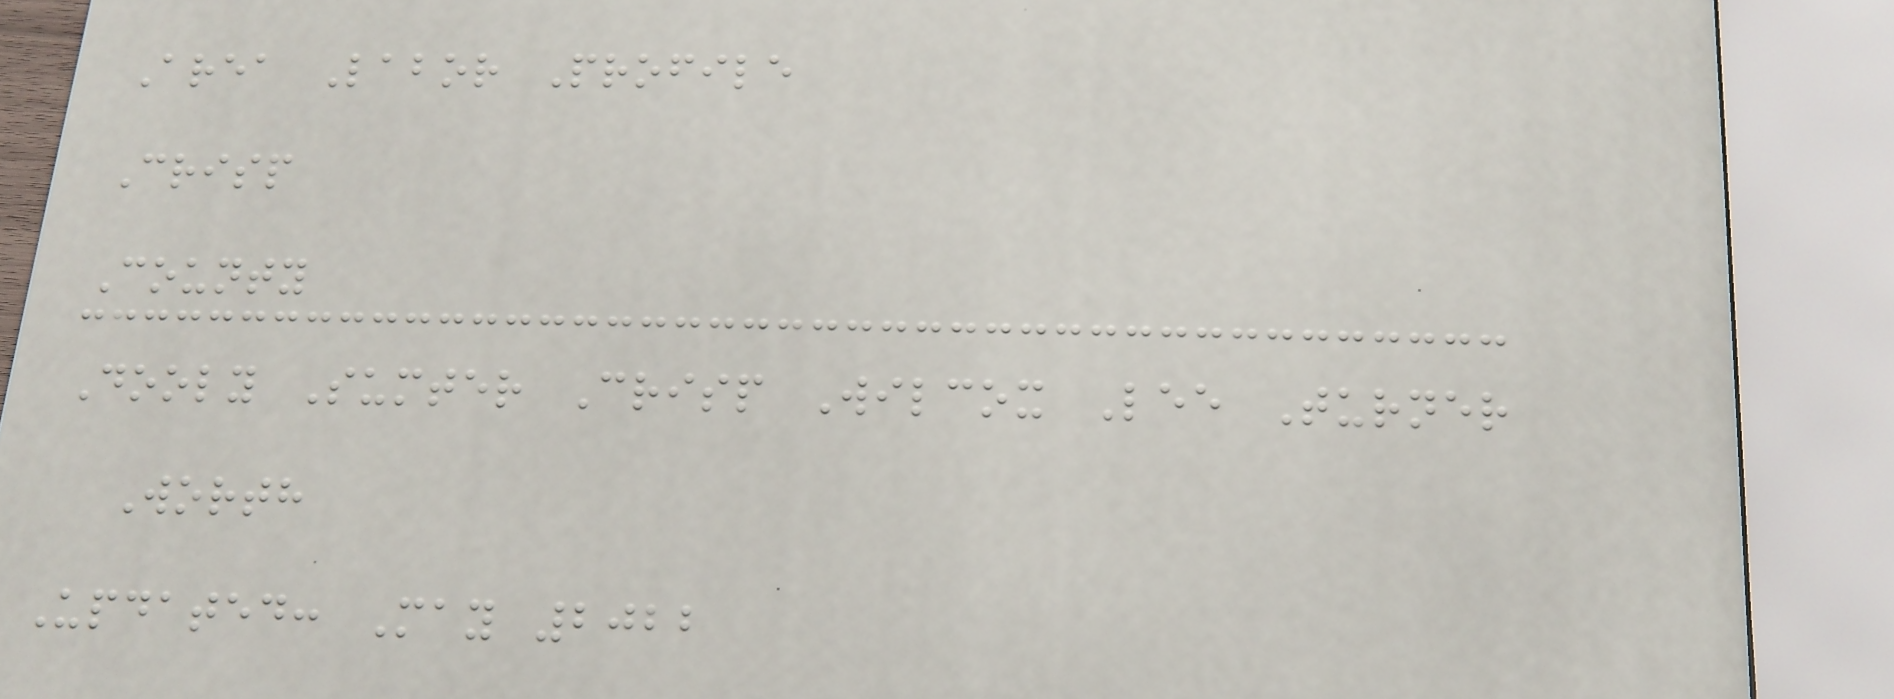Area Labor Profile
Crisp
County
Dooly Sumter Crisp Wilcox Lee Turner
Worth
Updated: May 2022
